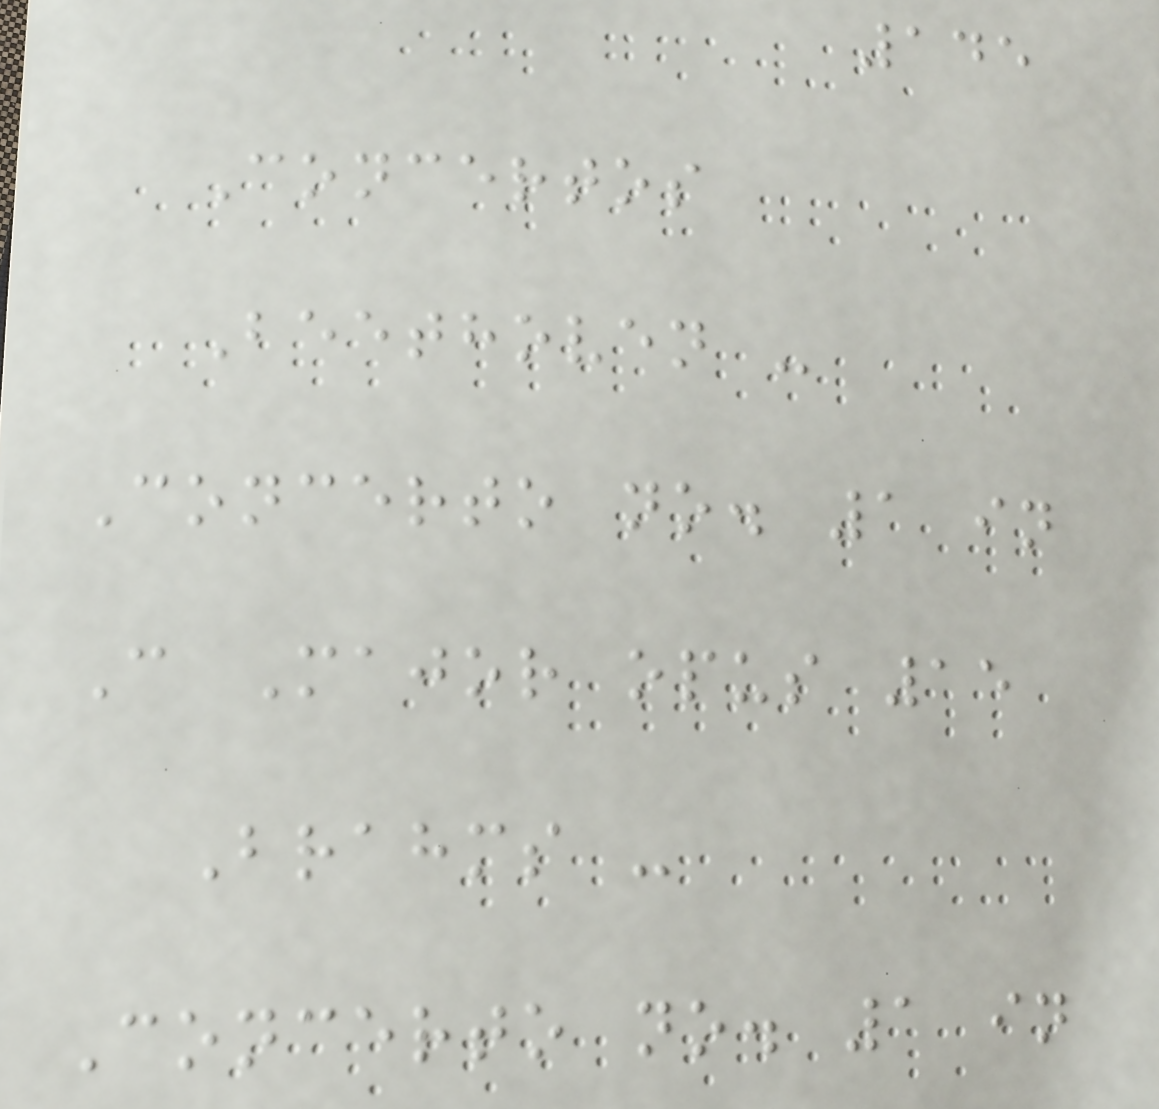145
Concertos
Beethoven -
Concerto no. 1 in
C Major opus 15
Brahms -
Concerto no. 1 in
